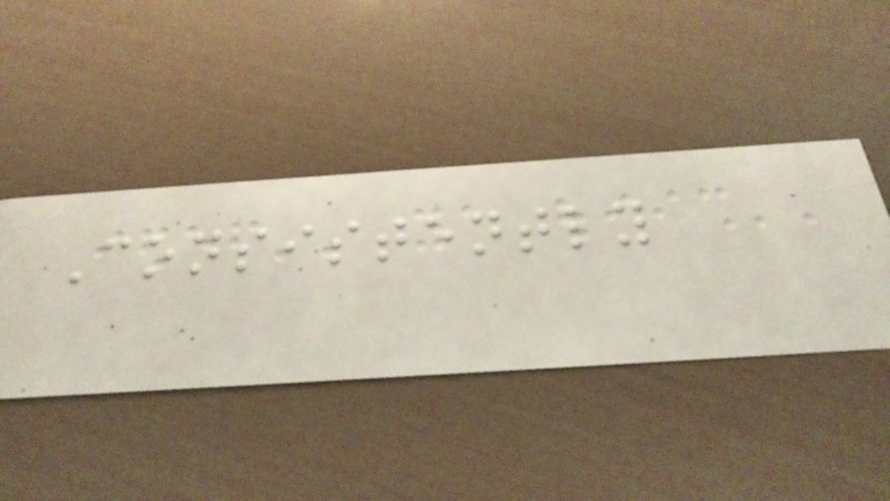Consistently
